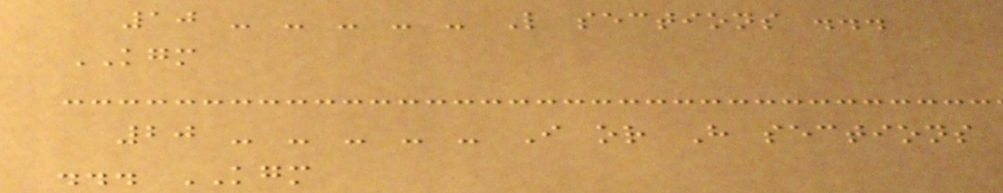10 - - - - - L sections ...
KGM
20 - - - - - I or H sections
... KGM
